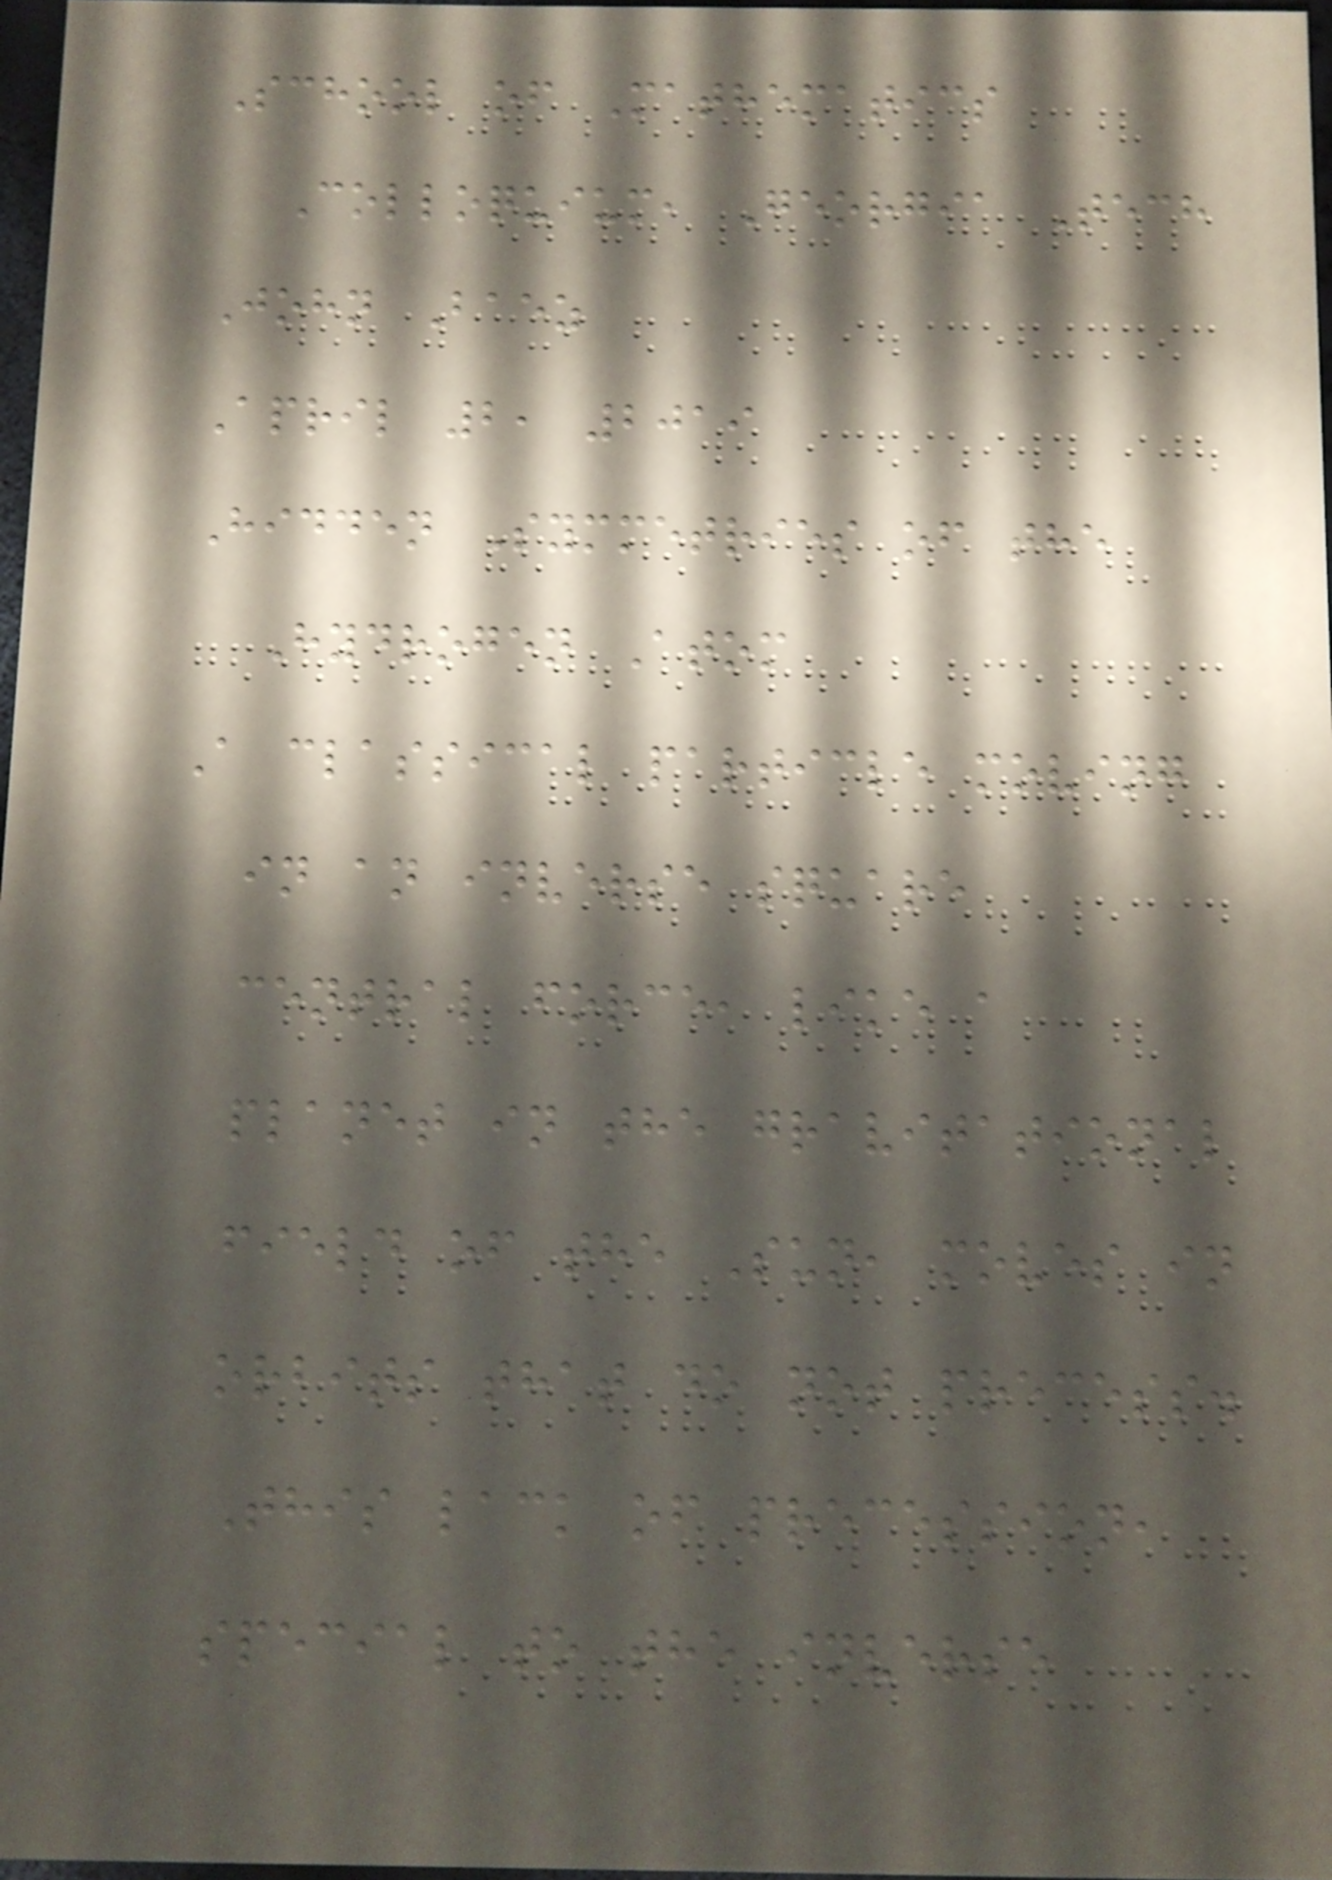School of Mathematics
Colloquium, Georgia Tech
John Baez
April 2, 2019
Hidden Symmetries of the
Hydrogen Atom
A classical particle moving
in an inverse square
central force, like a
planet in the gravitational
field of the Sun, moves in
orbits that do not precess.
This lack of precession,
special to the inverse
